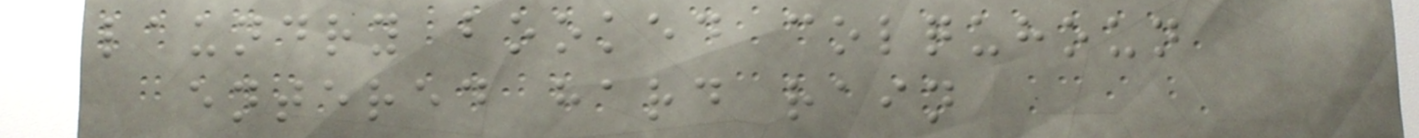laundry booked colquhoun
entered hard rain
